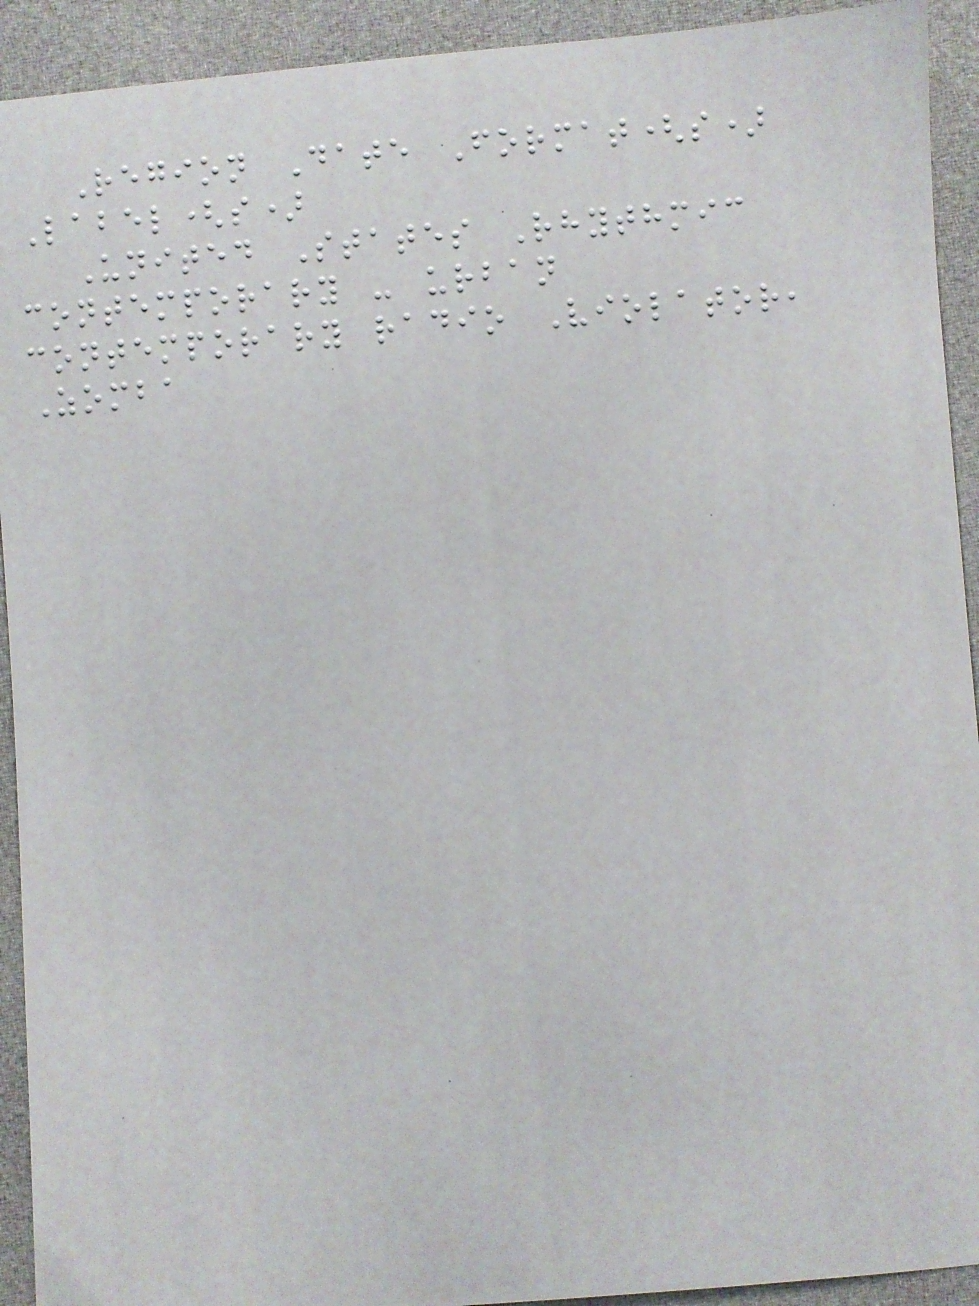Region Date Format(s)
Label(s)
United States Rhythmic
contemporary - urban
contemporary radio Violator,
Zomba
